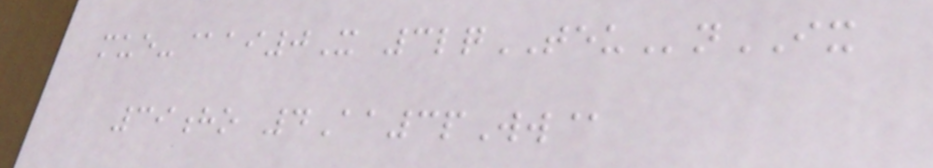mue-@ai0X 3lqTEUnIX
39ho 4Aa3pWw@
